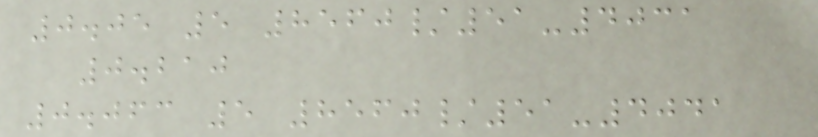0.05 5 8560/51-4031
0.210
0.063 5 8560/51-4041
